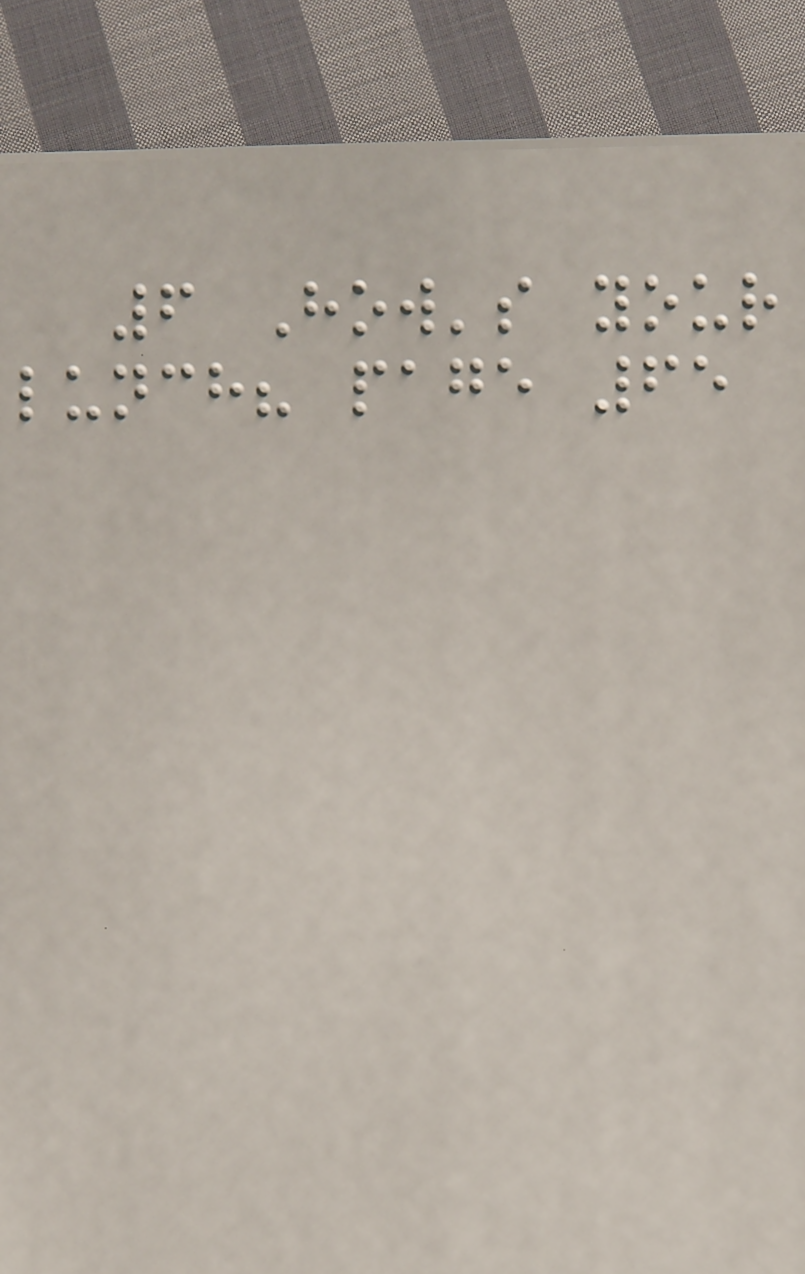6 How's your
lunch? page 65
